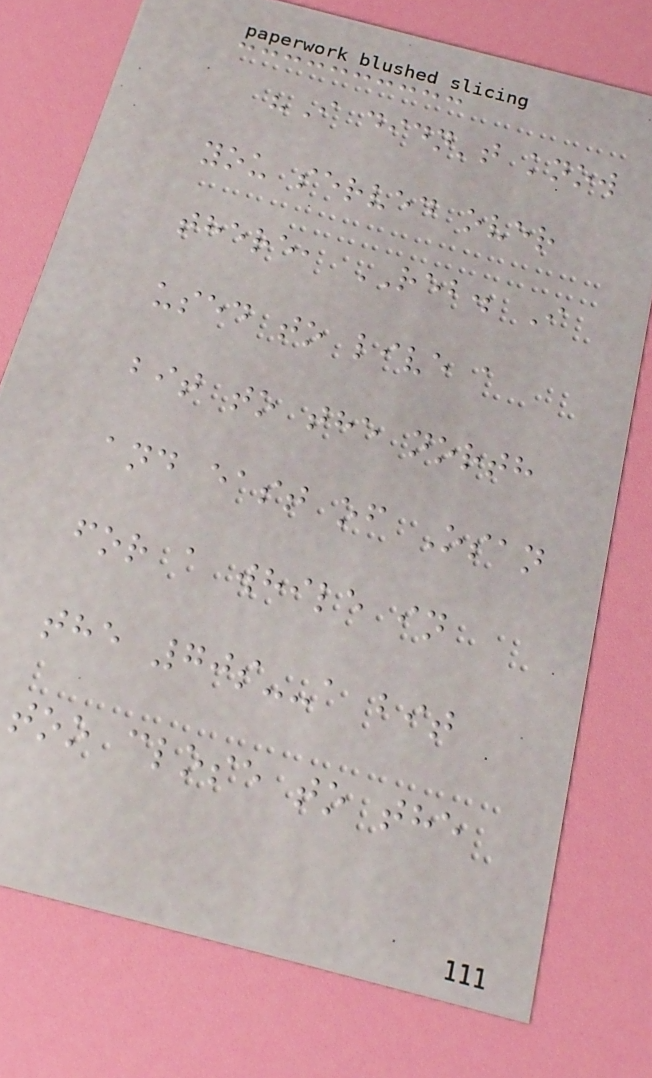"I didn't know
you served over
there, REB. I
used to live a
bit to the north
and east of Osan
for a while in
the 70s--a bit
too close to the
